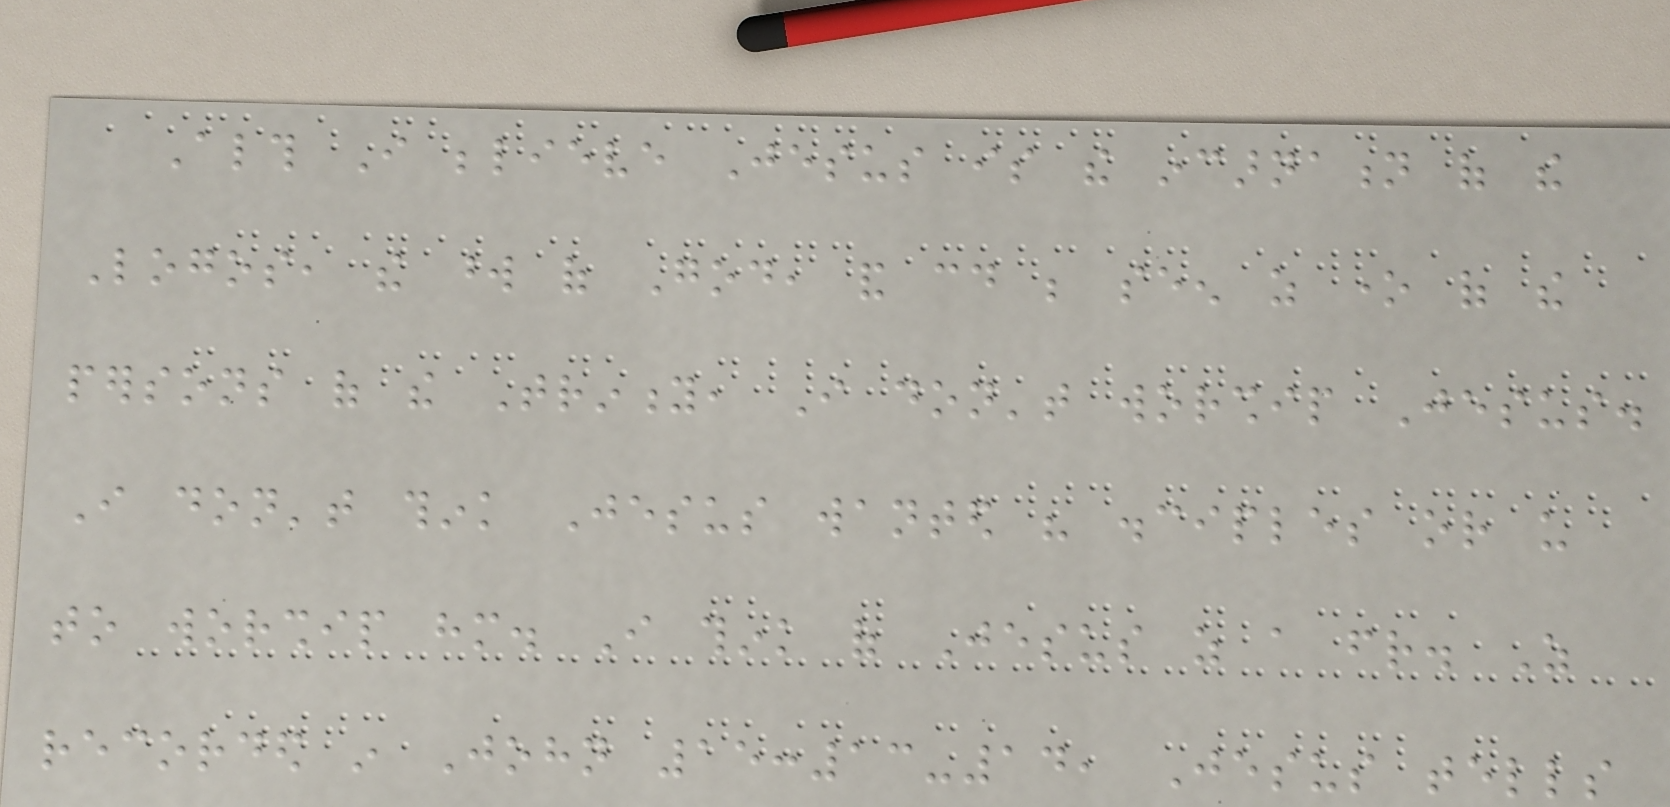Although I believe Jesus is the incarnation of the
Logos, the word of God, and could be seen as one of the
persons of the Trinity, I don't worship Jesus.
I don't think Jesus wanted his disciples or us
to worship him. I think of Jesus as a friend. As
recorded in John 15:13-14, Jesus tells
